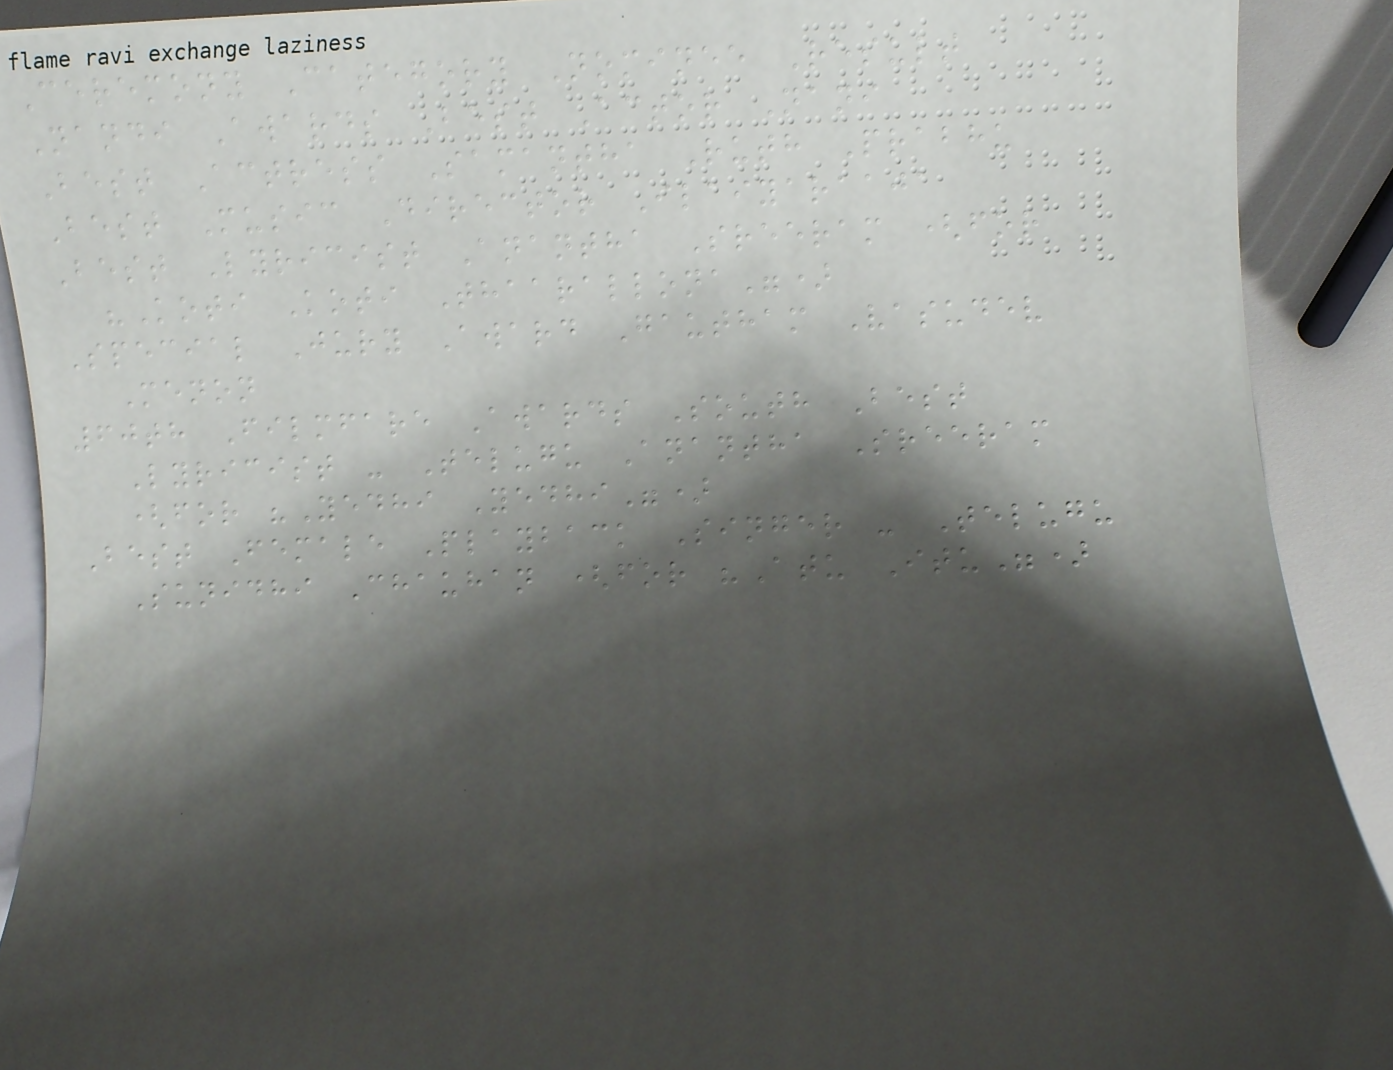Ceremony Category Nominee Result
Nandi Awards Best Actor Nani
Best Actress Samantha Ruth Prabhu
Best Music Director Ilaiyaraaja
Best Lyricist Anantha Sreeram (for
"Koti Koti Thaarallona")
Special Jury Award Gautham Vasudev
Menon
60th Filmfare Awards South Best
Lyricist - Telugu Anantha Sreeram
(for "Yedhi Yedhi")
Best Female Playback Singer - Telugu
Sunidhi Chauhan (for "Atu Itu")
